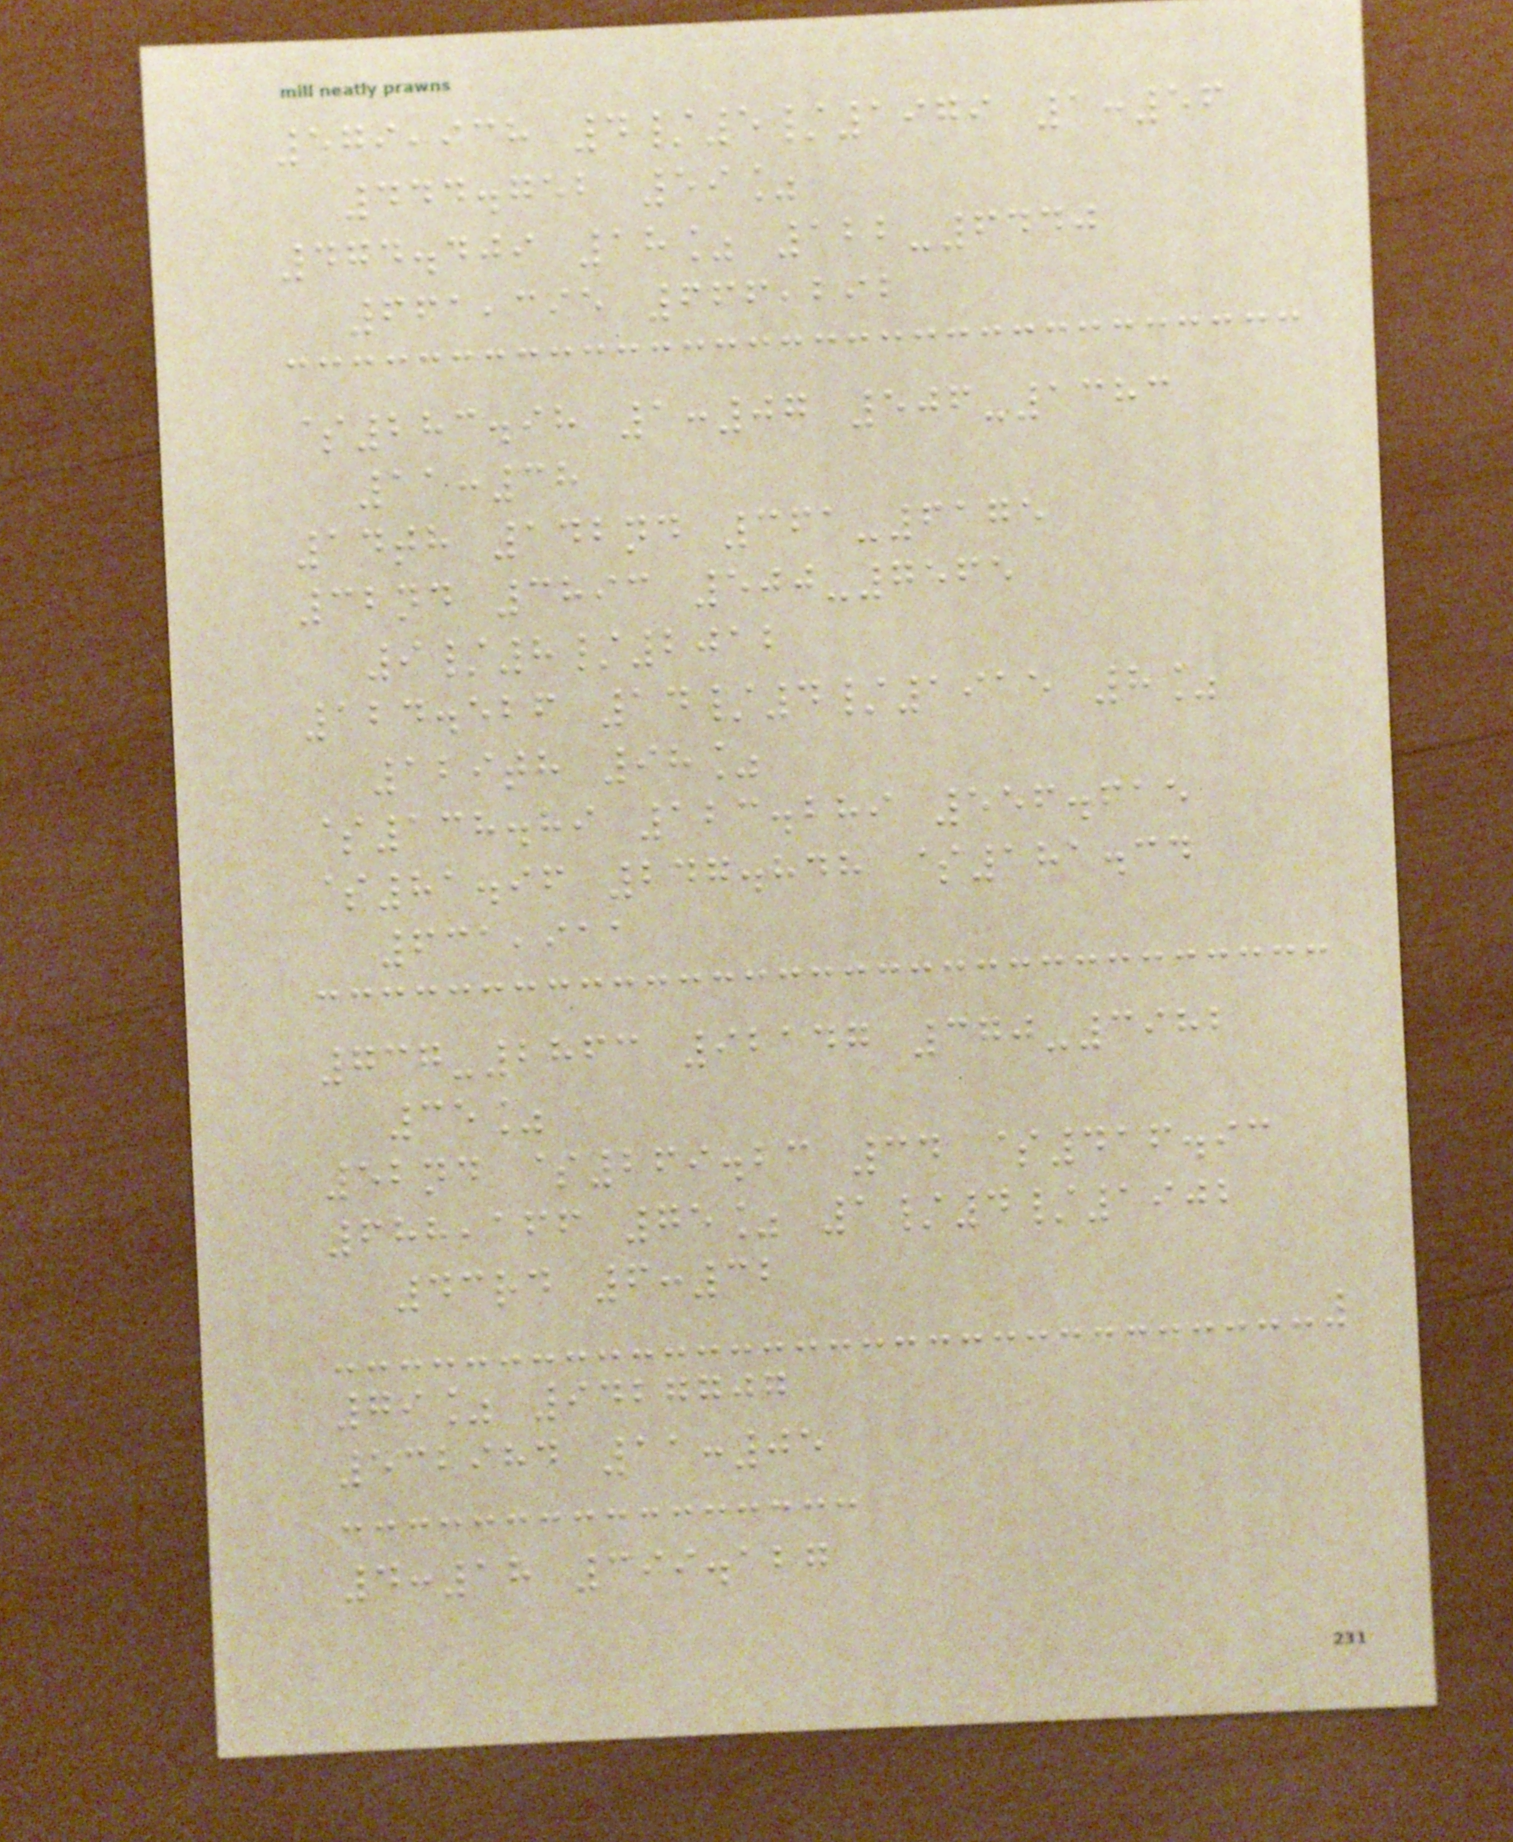579,938 4/5/1979 1:56
444.752 59%
474.409 18% 122-6440
661,395 666,292
$283.98 1:07 506-1383
11:38
14th 142nd 361-6175
32nd 3893 500-7565
9/8/2012
124.526 14/4/1915 8%
129th 98%
$138.89 123.289 556.615
$81.96 247.848 $181.34
631,911
737-2863 92147 370-3982
35%
52nd $269.23 34 $416.93
688,166 75% 1/4/1902
43rd 6:32
79% 9427707
532984 11:05
4:18 399.127
